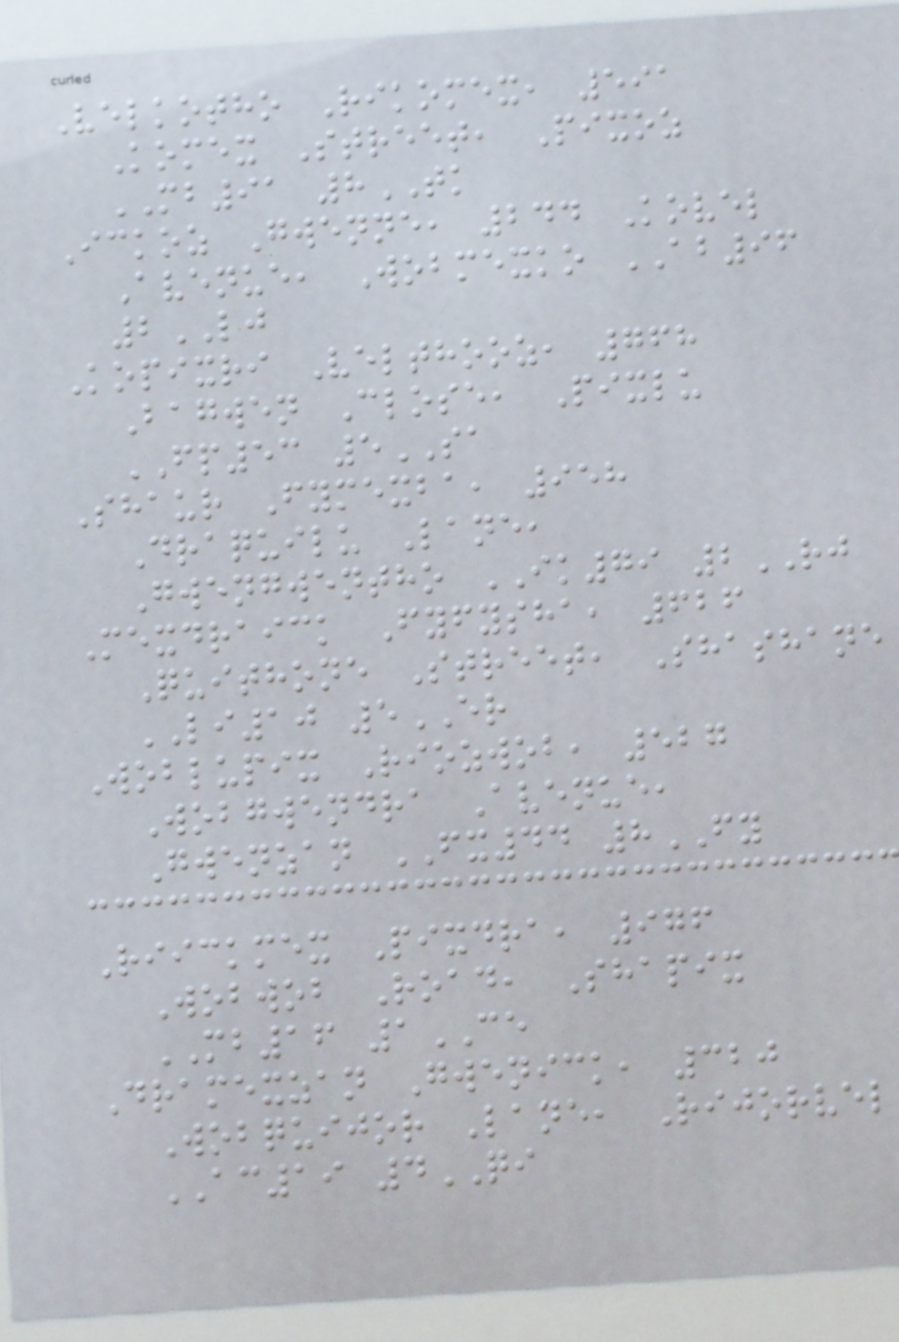Velkotho Rikomex, 591
Komex Street, Pixoz
MB91 8TK
Ickoz Gwenne, 244 Kovel
Avenue, Wobmexko AB96
2LJ
Kopixri Velthooz, 768
Bagwen Close, Pixlu
FP53 5SA
Shaur Fymexba, 958
Draquilu Lane,
Gwengwentho IK79 2RJ
Mexdraick Fyfysha, 626
Quithone Street, Shashane
LI10 5ER
Woblupix Riozwob, 527
Wobgwendra Avenue,
Gwenzan FX44 8FY
Riickmex Pixdra, 976
Wobwob Road, Shapix
MB16 1CE
Dramexzan Gwenick, 320
Wobquijor Lane, Rijorvel
AC19 4QI
